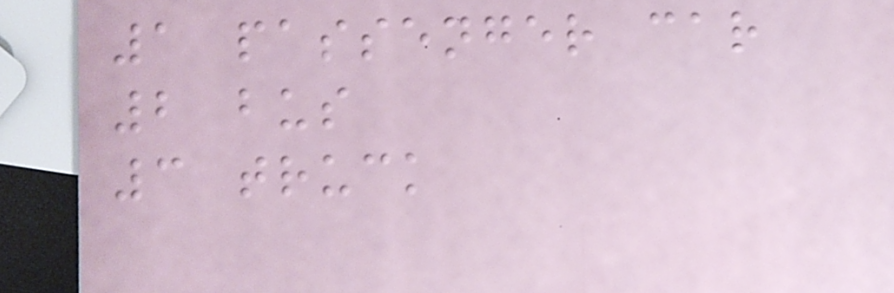1 passenger car
2 bus
3 truck
